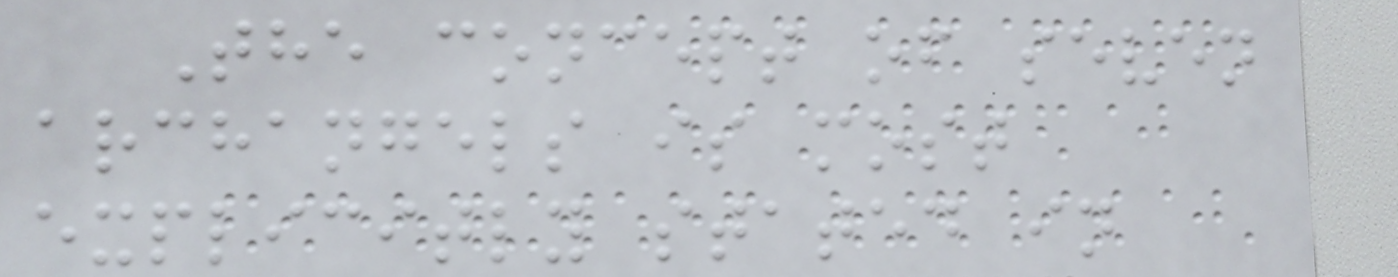The concept of seven
archangels is most
explicitly stated in
